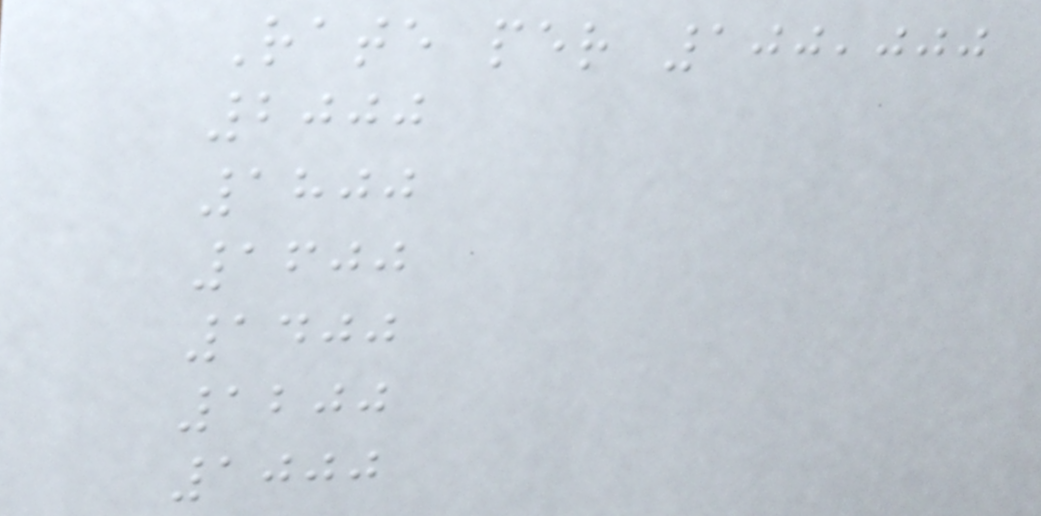Rate per 100,000
2000
1800
1600
1400
1200
1000
